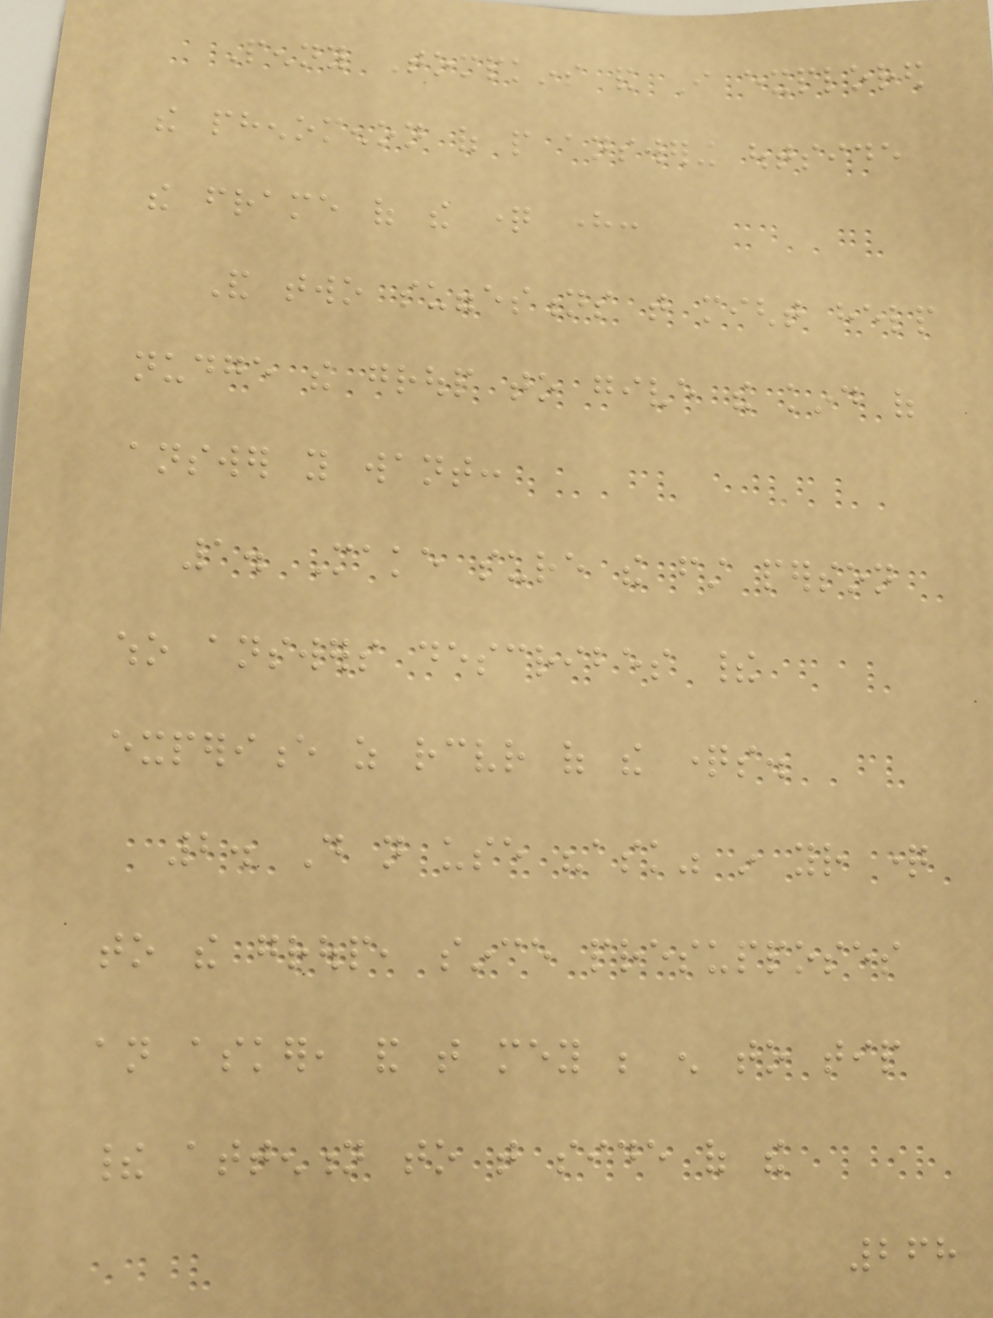Penny Tompkins and I explored
the phenomenon of people answering outside
the frame of the question here:
And two suggestions that might help
nudge the group to give the kind of
answer you want:
1. Make sure the first person
who answers describes their
experience as receiver of the questions.
2. Do not use "ask" in your question
to the group, since presupposes
an asker, and that mey be enough to tip
their attention to that side of the
268
